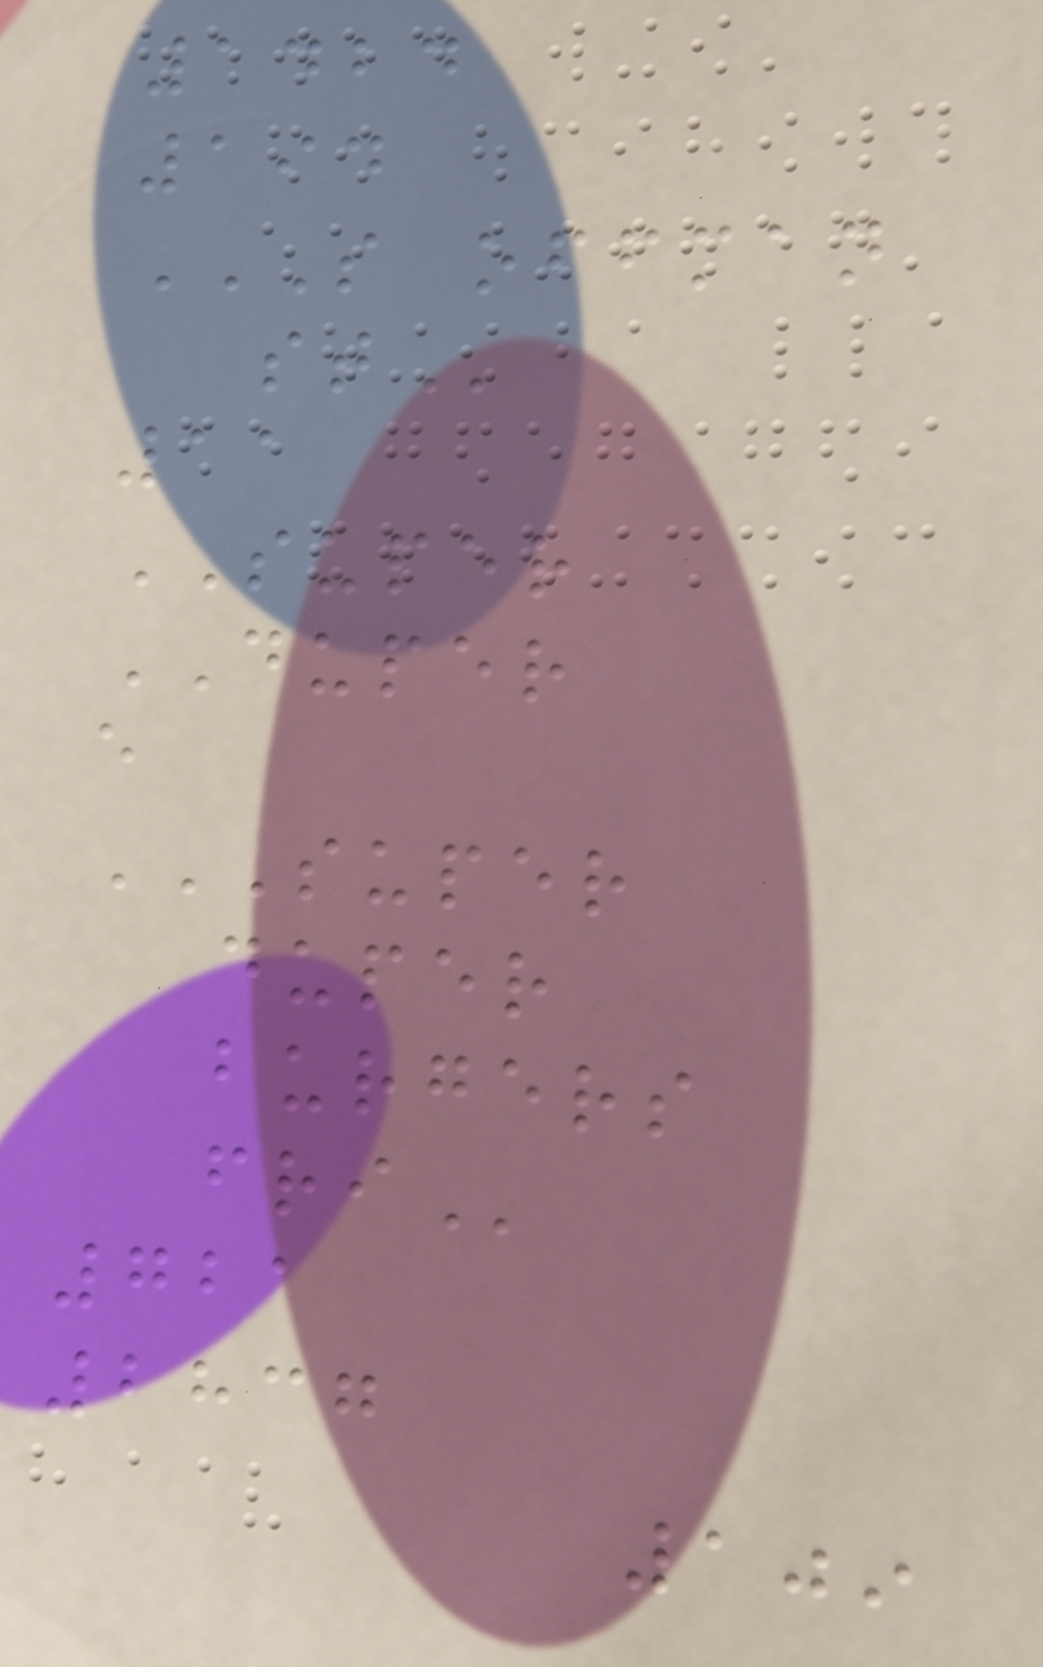1424
194
S OFFMAN
ST
11
SUPER
DUPER
e
SUPER
DUPER
BURGERS
FRI
721
2837
109
